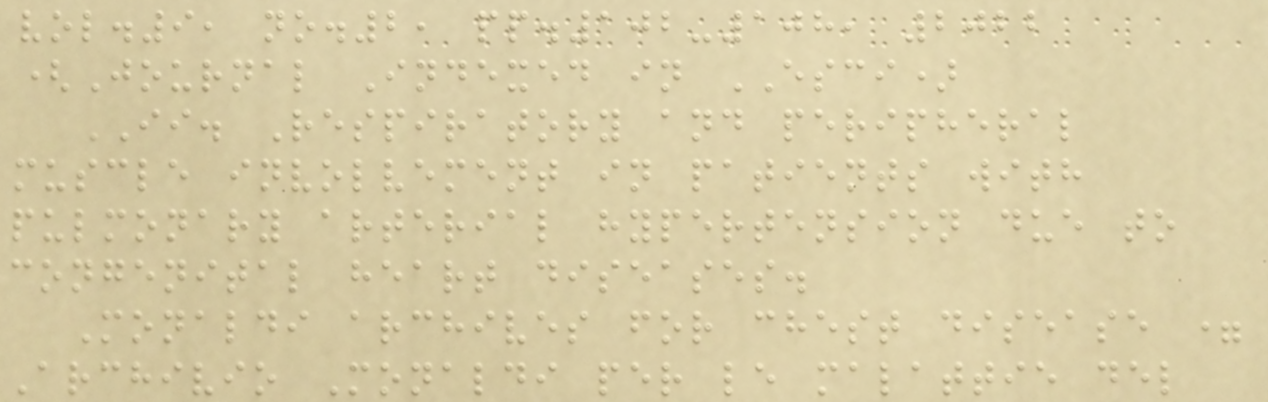vol.9, no.2, pp.102-108, 2022
(Journal Indexed in ESCI)
II. Respiratory and peripheral
muscle involvement in patients with
pulmonary arterial hypertension due to
congenital heart diseases.
Monaldi archives for chest disease =
Archivio Monaldi per le malattie del
